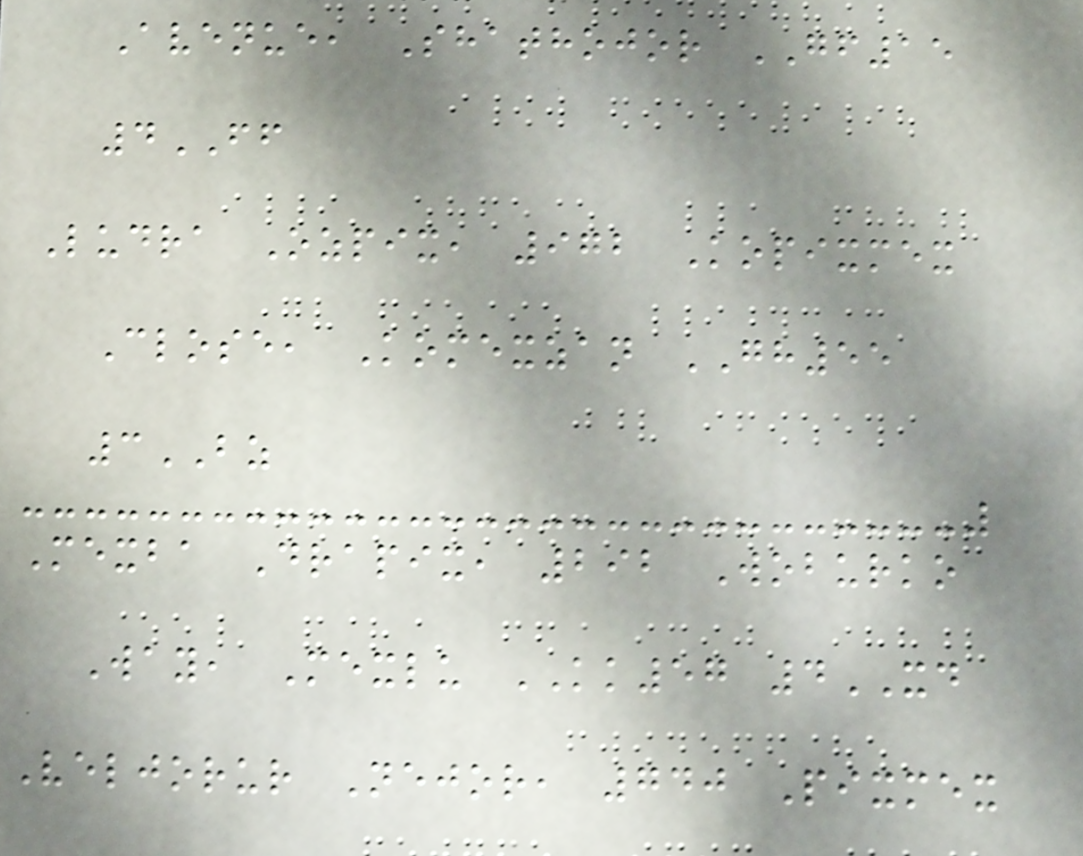Avenue, Shathojor GF15
4FF
Ludra Ozpix, 972 Kopixmex
Close, Komexzan GH55
3BZ
Mexba Drapix, 292 Woburko
Way, Mexlu KK57 4XD
Veljorur Nejor, 740 Pixmex
